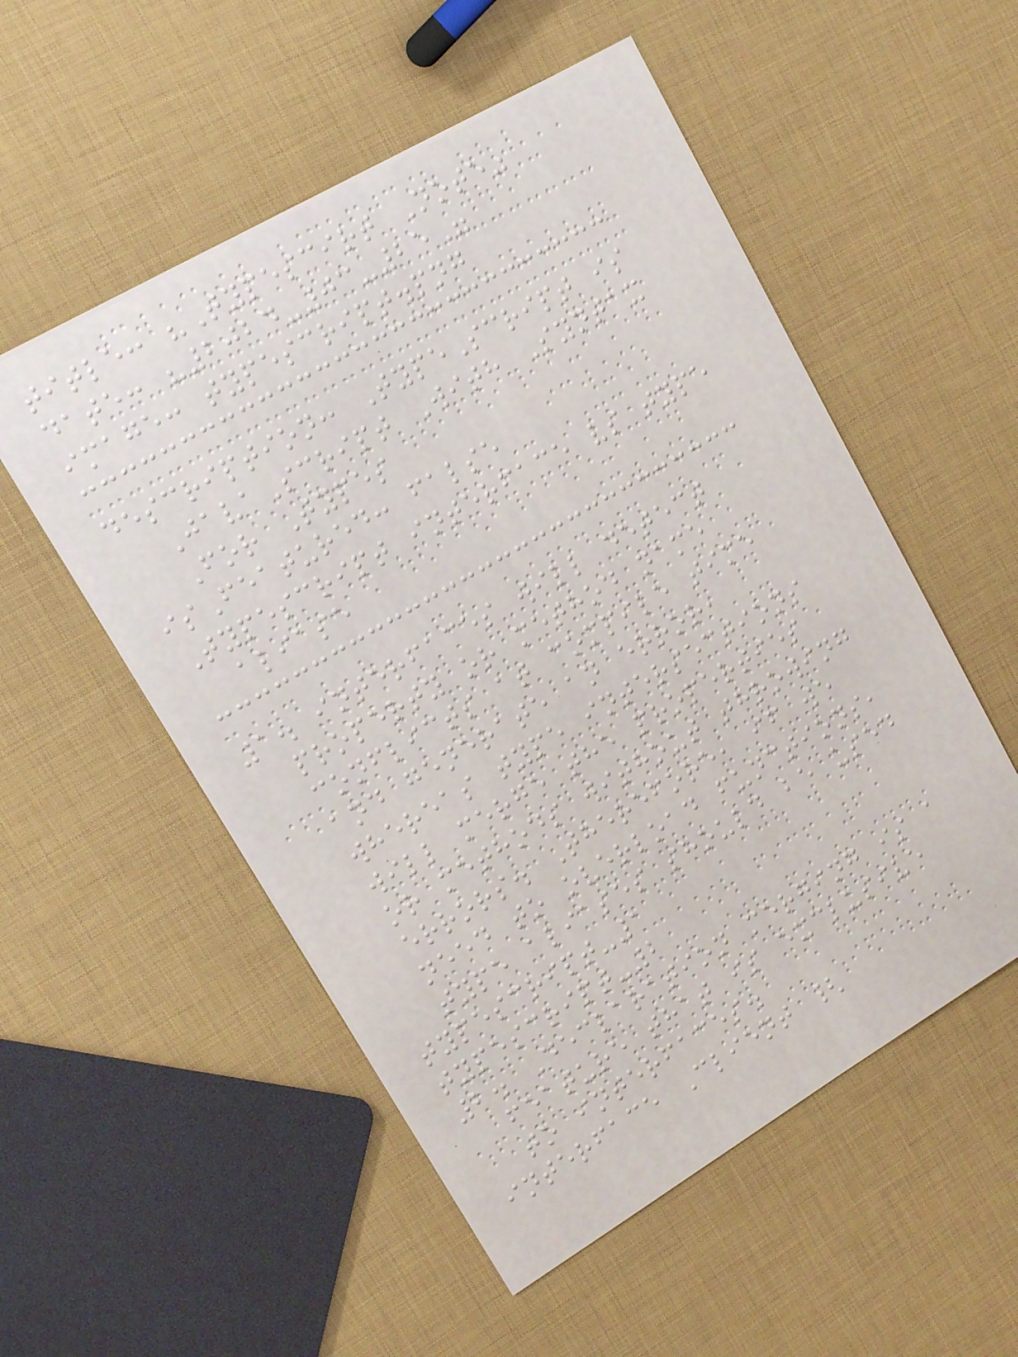title: "Typescirt Note"
date: "2024-03-25"
image: typescript.png
description: TypeScript is
JavaScript With Syntax
For Types
isFeatured: false
Typescript interface vs type
aliase
1. interfaces will detect
property or method name
conflicts at compile time
and generate an error,
whereas type intersections
will merge the properties
or methods without throwing
errors. Therefore, if we
need to overload functions,
type aliases should be used
typescript-1
typescript-2
2. Declaration merging is a
feature that is exclusive
to interfaces.
interface Client {
